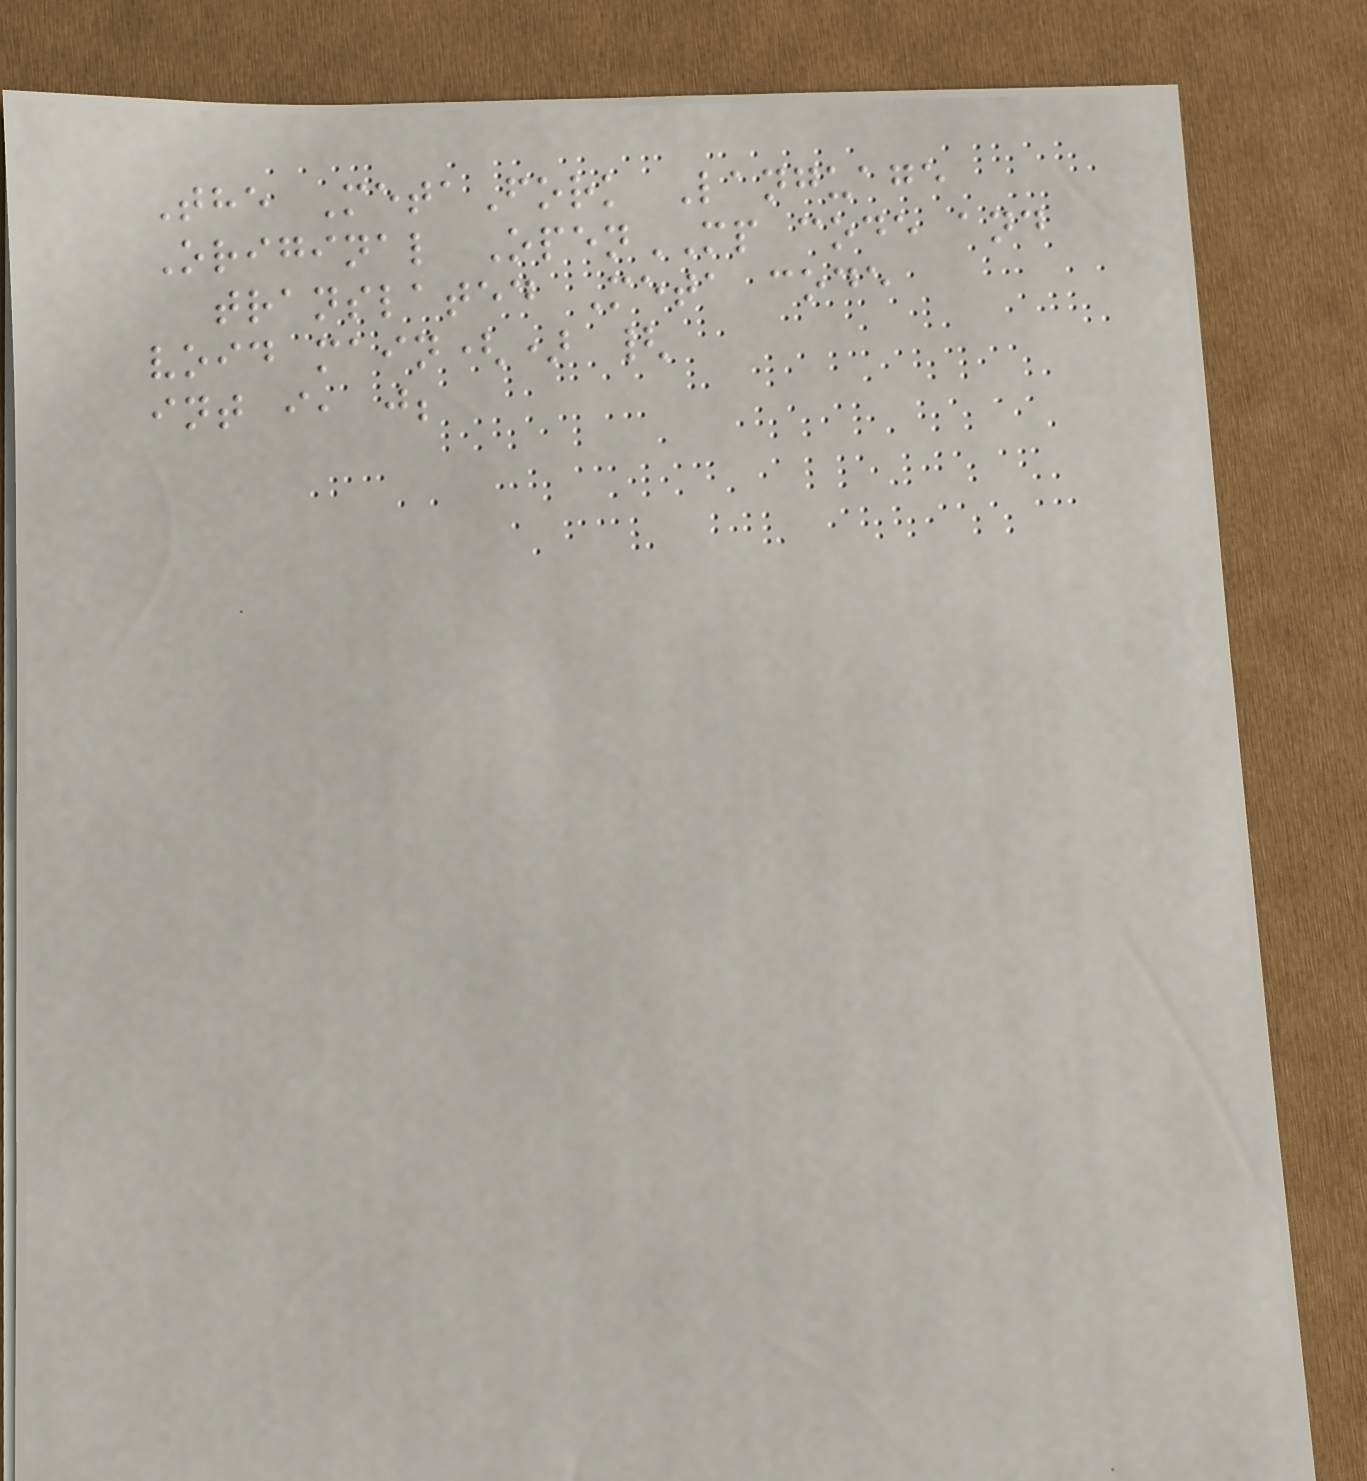The MetaFork Language
Original OpenMP code and
translated Meta code
void main() {
int i, j;
